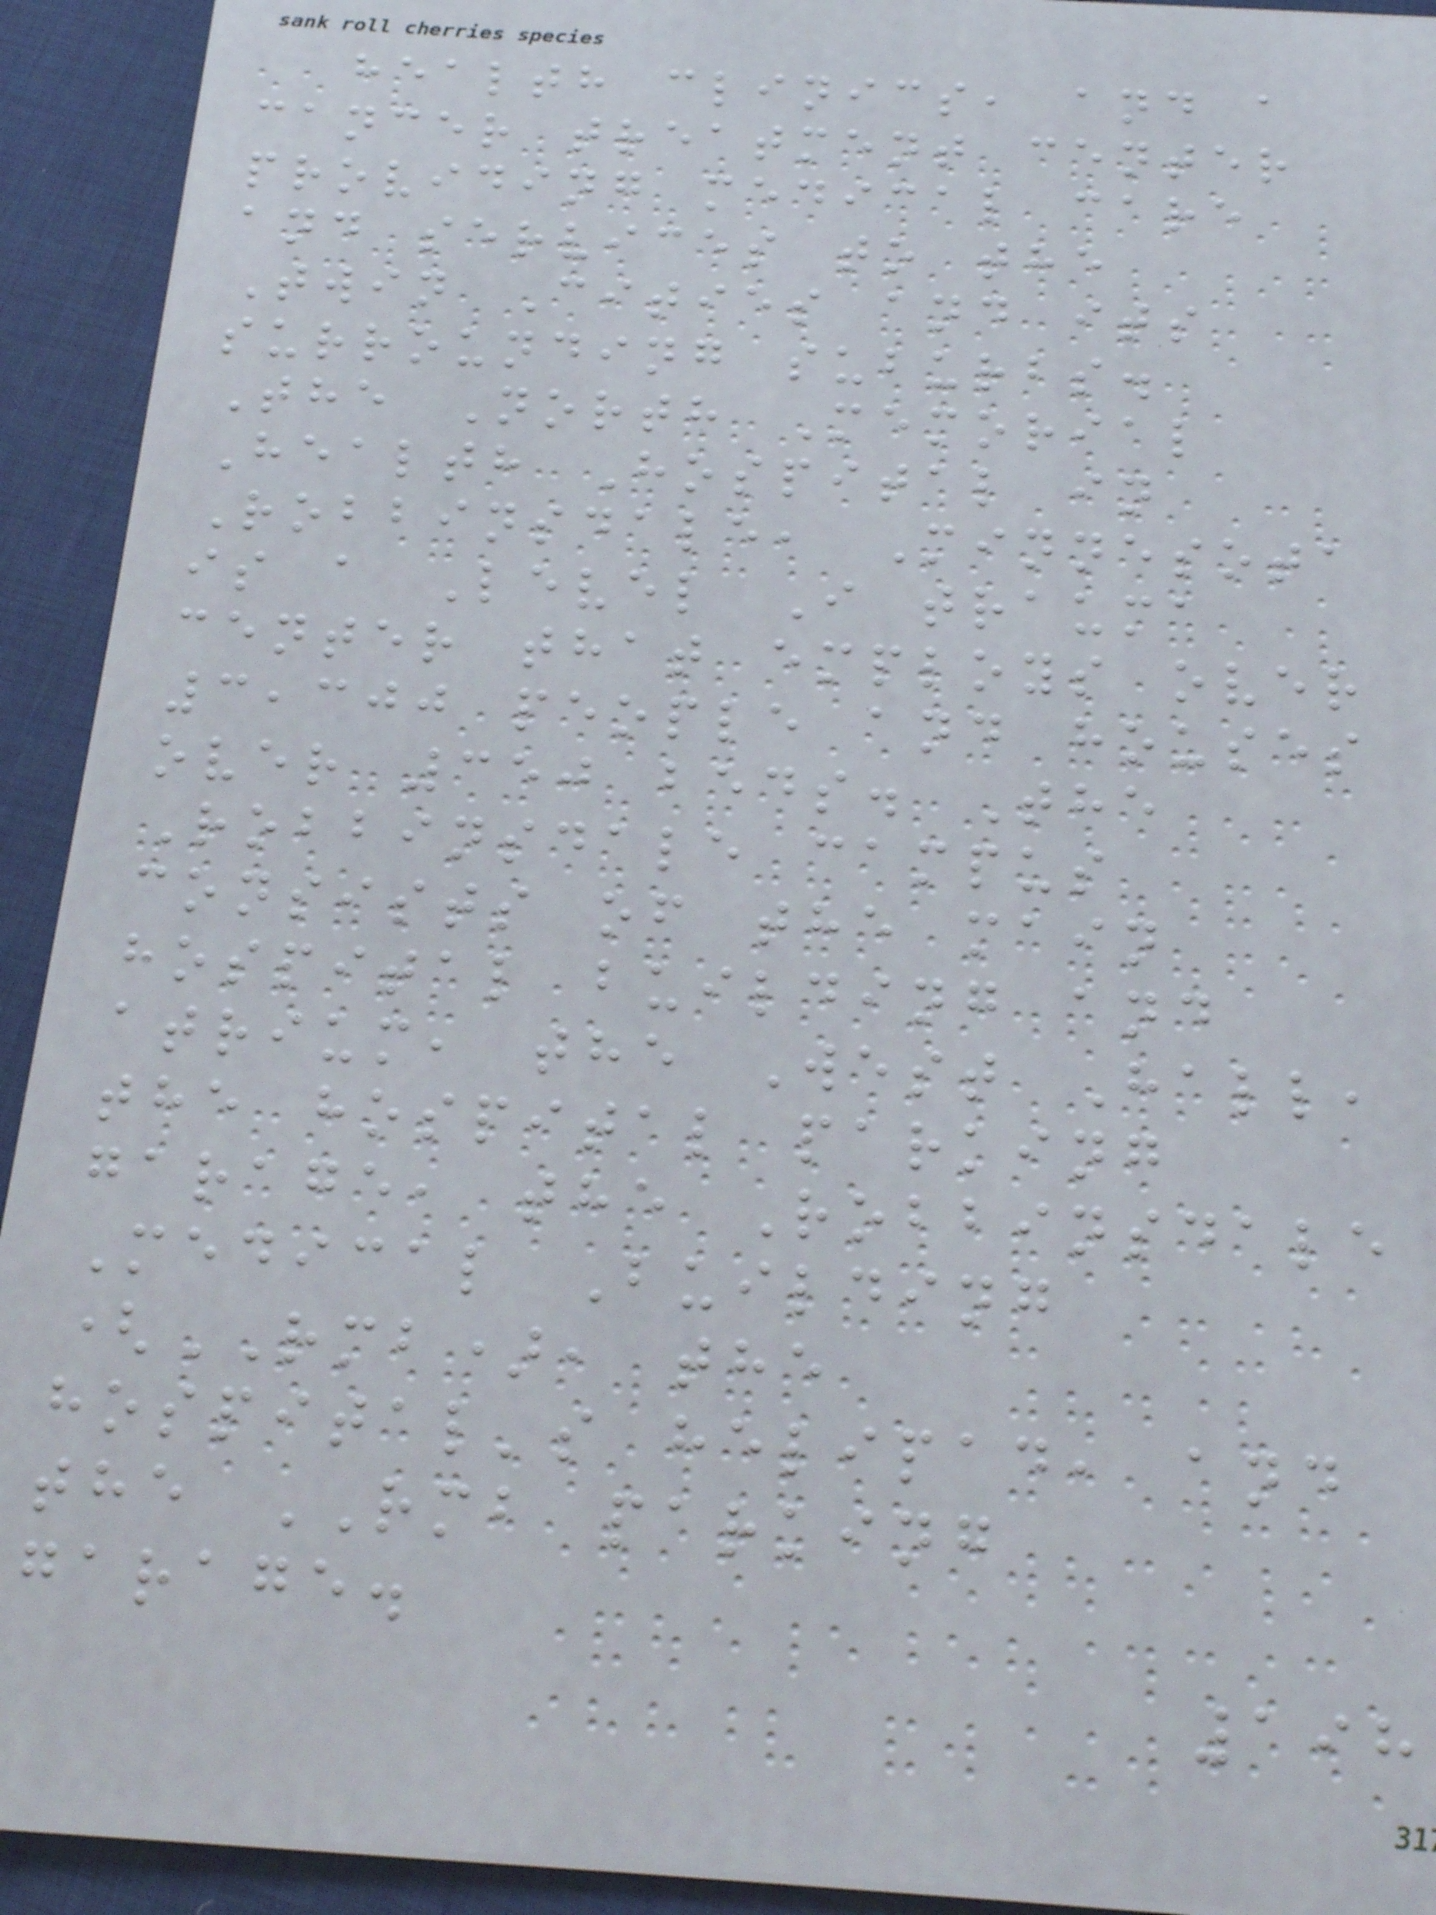health clinics, and a
cancer treatment center
providing medical care
and services to the
Twin Cities and its
surrounding suburbs.
The North Memorial
Health Hospital in
Robbinsdale, Minnesota
is a Level I trauma
center that employs over
3,300 people and houses
over 350 beds. The
Robbinsdale campus
consists of the main
hospital building and
atrium, the West Hall,
the hospital parking
garage, the Robbinsdale
Medical Building
(RMB), the
hospital's helipad, and
the RMB parking
garage.
198
